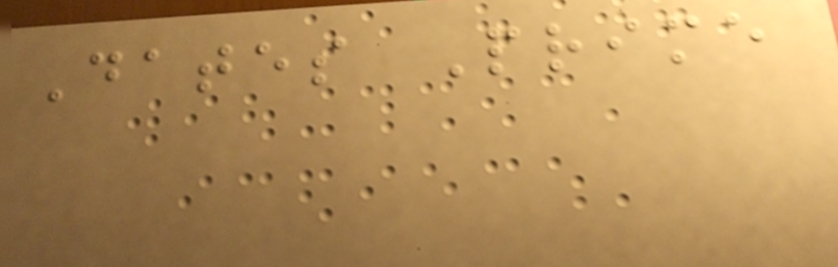Dates Prime
